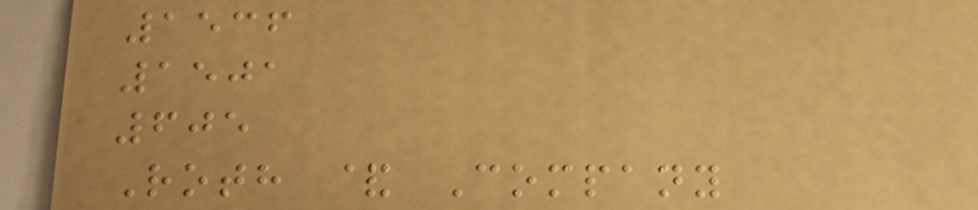1536
1501
605
Roth & Company
